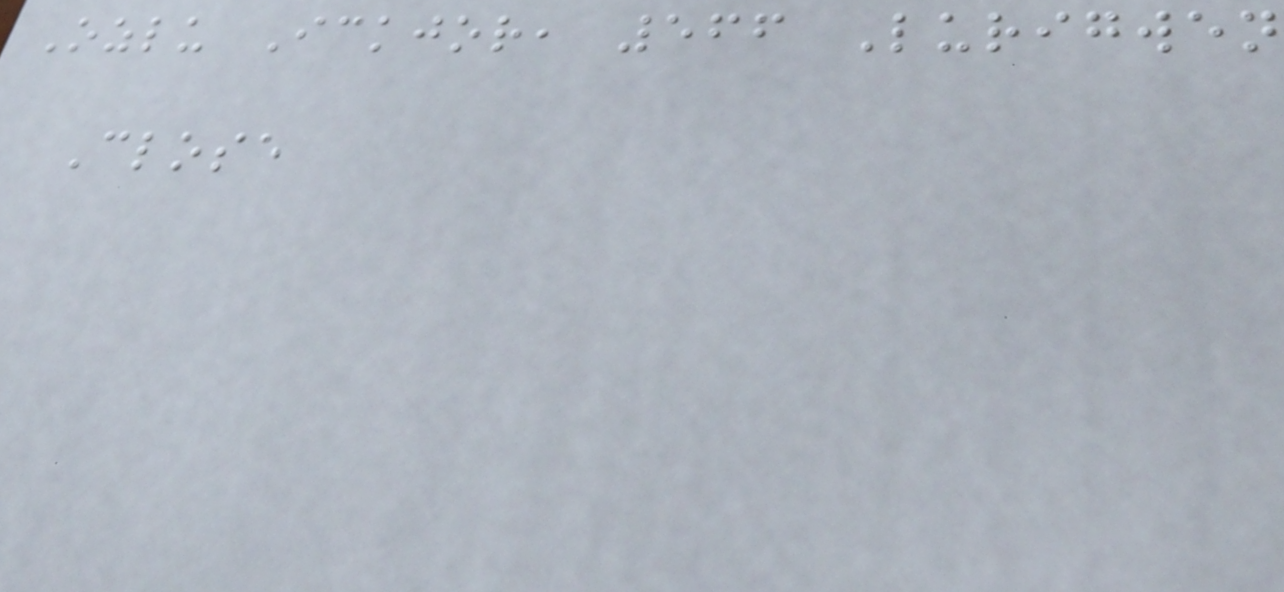Ozlu Ickjor, 566 Lurigwen
Close
